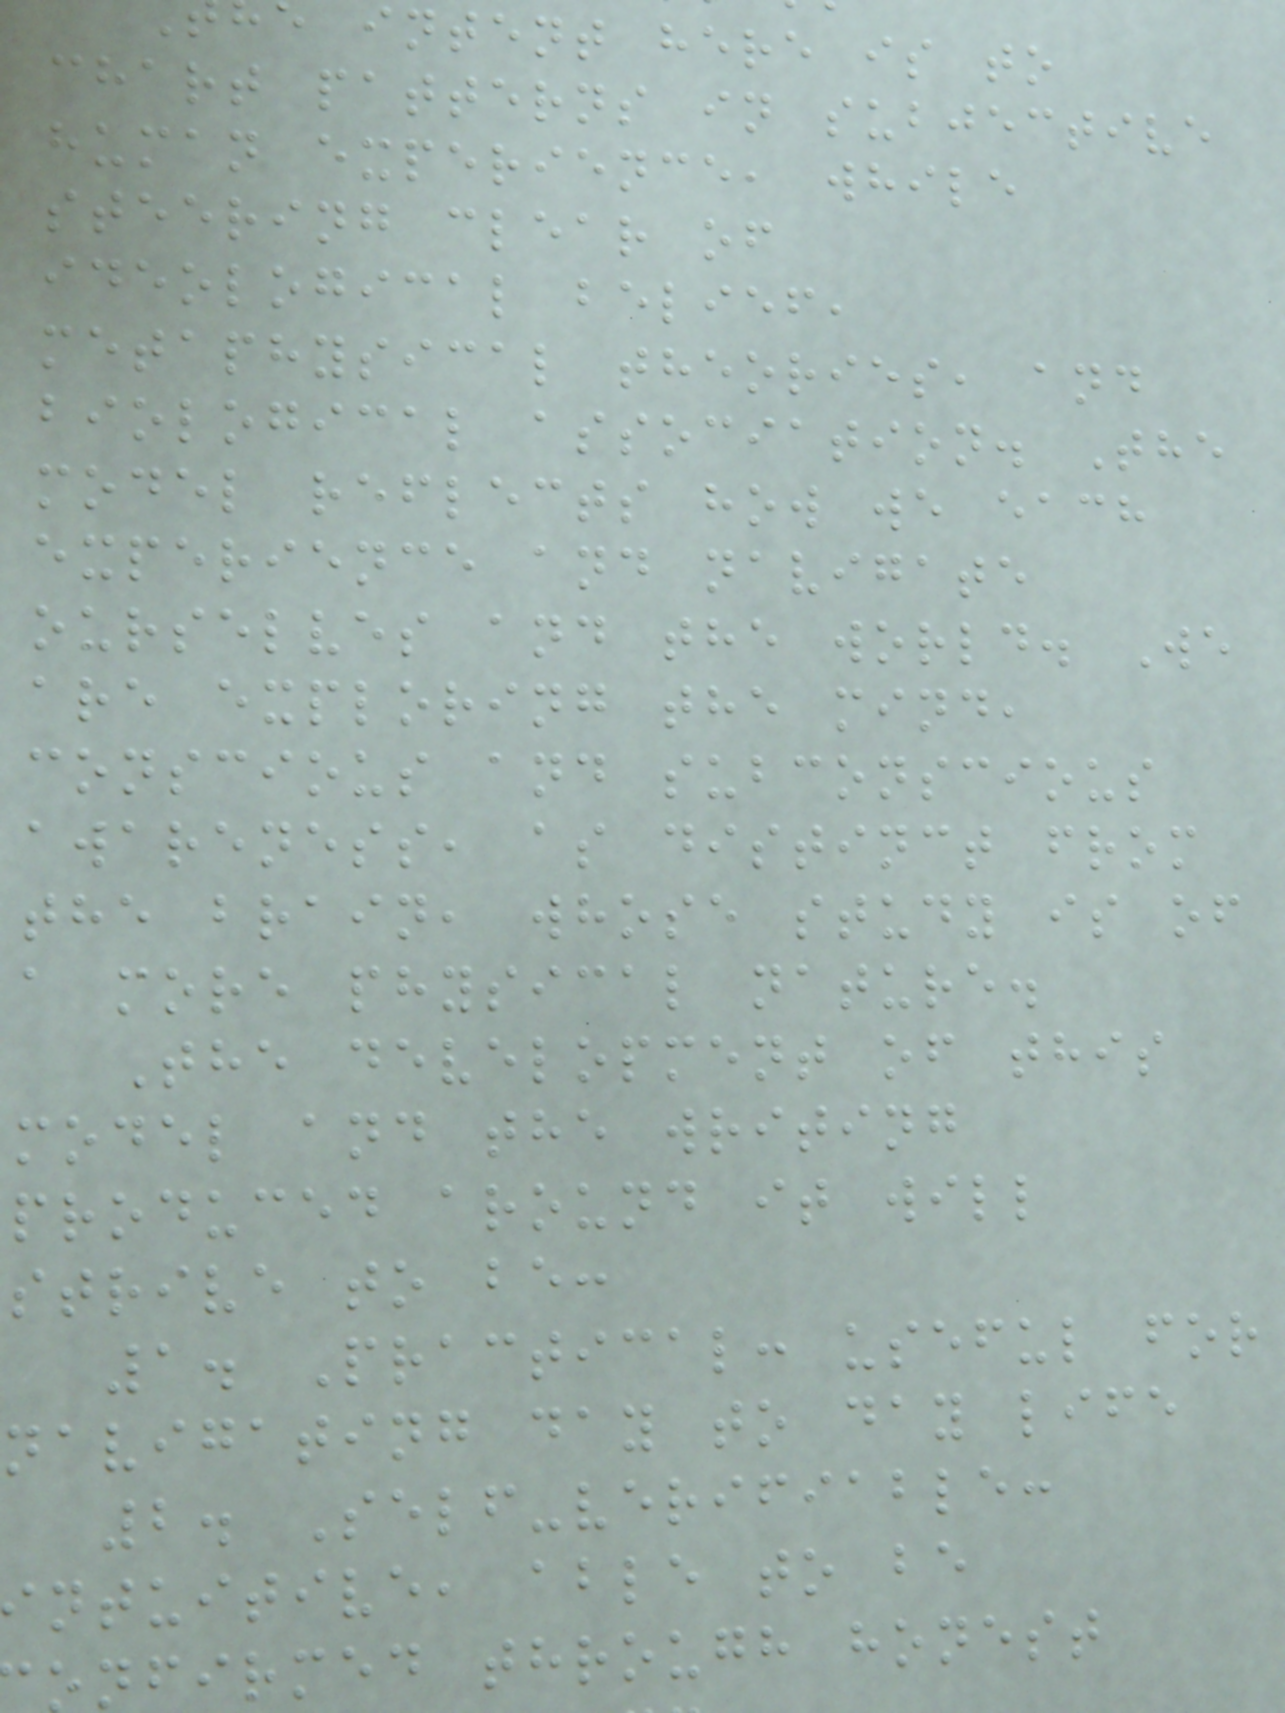intent here is to
chart patterns in subjective
human experience, while
steering clear of
ideological belief,
metaphysical theories, and
biological association. The
model reflects how we each
experience and navigate
ourselves and the world. We
are exploring the mind,
conscious and subconscious
awareness, as distinct from
the brain, whose study is of
a more physical nature.
The development of this
model and the writing
produced around it will
strive to be:
1. Practical: useful for
navigating day to day life
2. Self-verifiable:
ntuitive, able to be
nfirmed through honest
